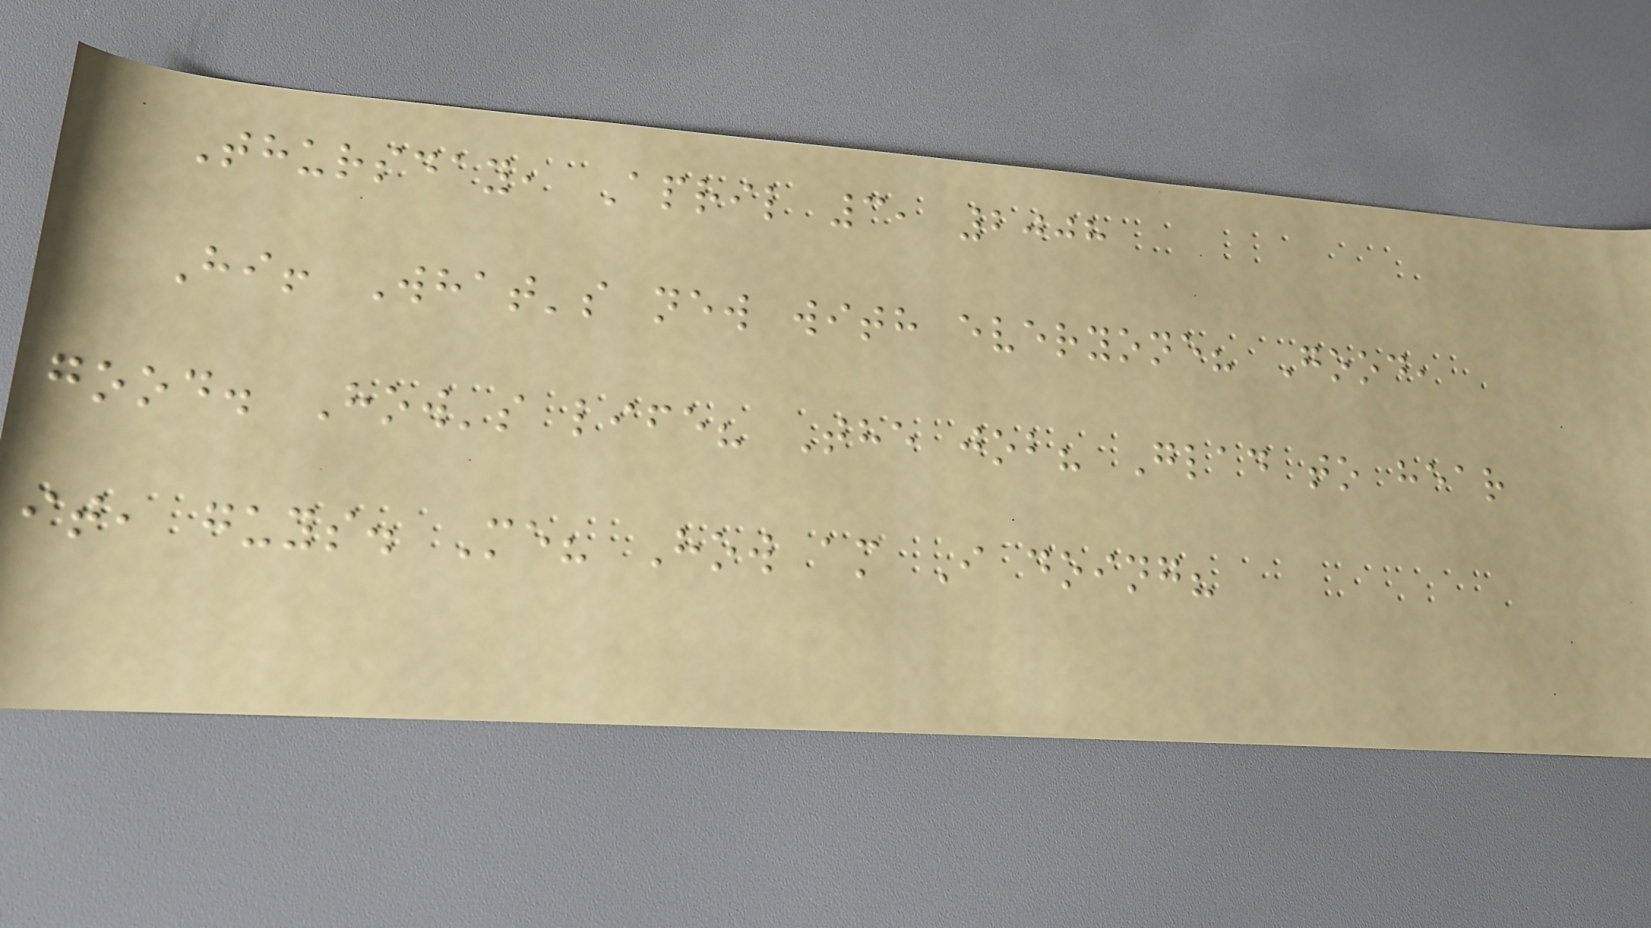Thursday, April 3, 2008
Hi! What's new with everyone? Good,
good. How's life? The job? Glad to hear
it, guys. Me? How am I doing?
